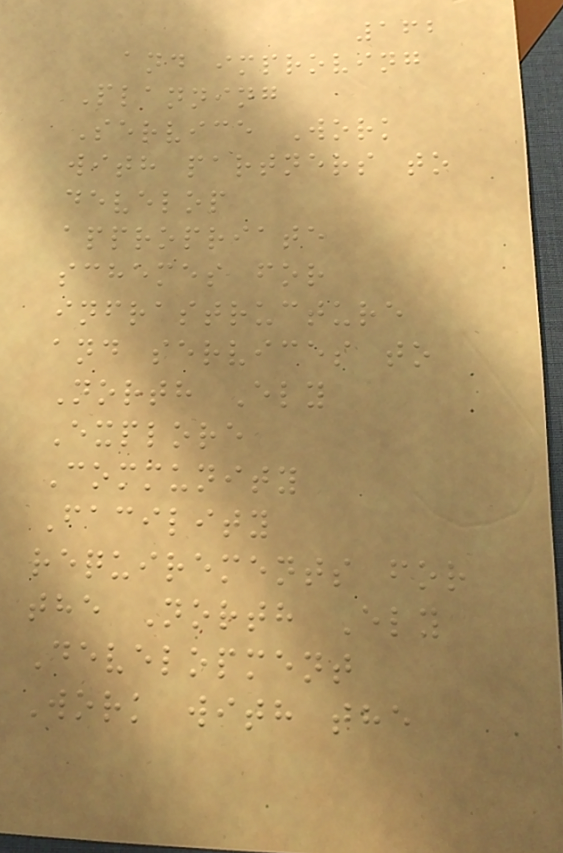162
and improving
Planning
Service Work
with partners to
develop
appropriate
schemes for
infrastructure
and services to
North Ely
Explore
Community
Facility
requirements for
the North Ely
Development
Work with the
